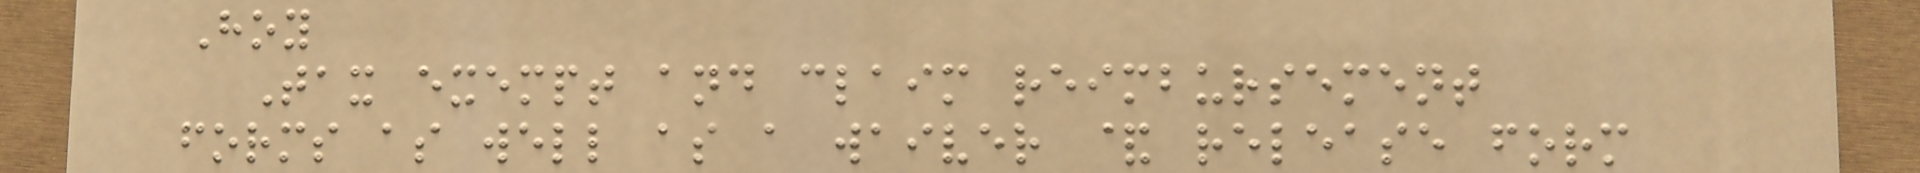Hoy
Tax exempt and claim reimbursement
forms as well as a waiver & release form
